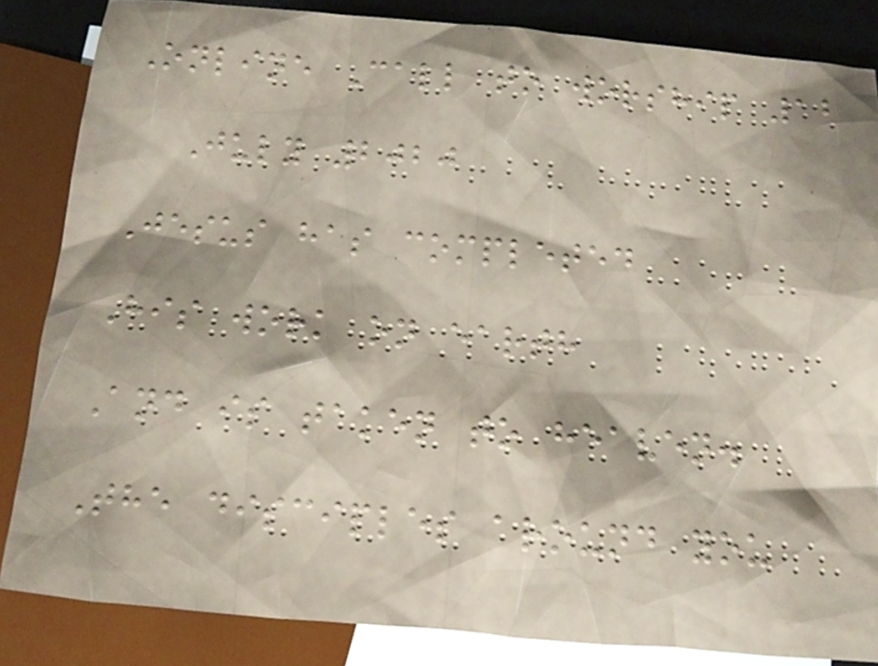Online Call to worship 12
July 2020
Jesus has completed
His work on earth
And is taken to heaven.
The disciples around you
